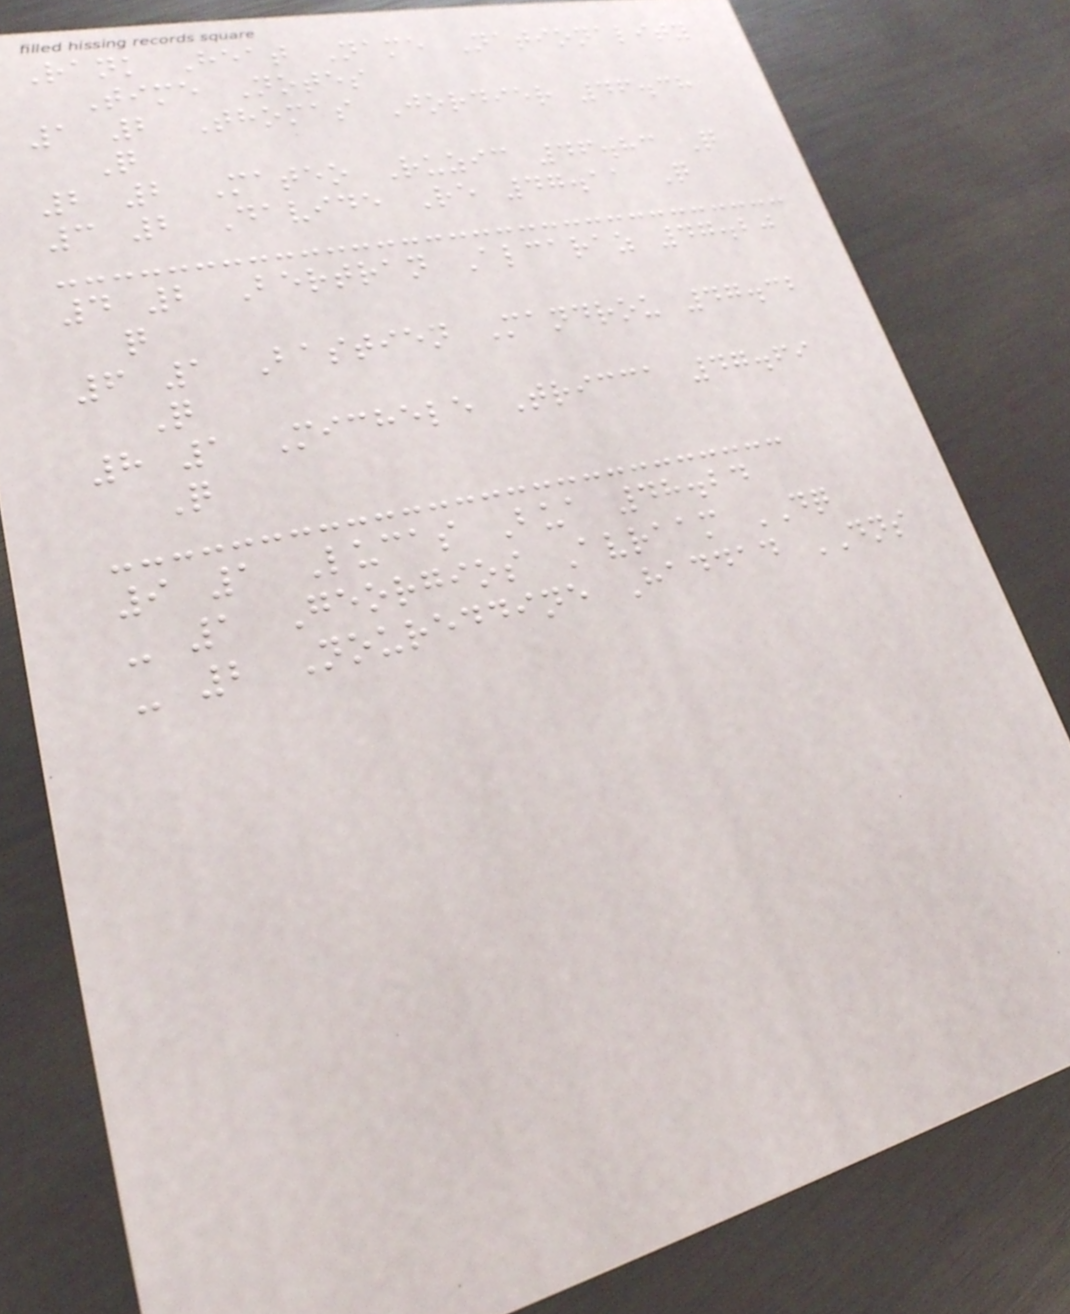Rank Heat Name Nationality
Time Notes
1 2 Thomas Jordier 46.38
Q
2 2 Mateo Ruzic 46.83 Q
3 2 Davide Re 47.11 Q
4 2 Bertran Alcaraz 47.20
q
6 1 Bastien Mandrou 47.32
Q
8 1 Michele Tricca 47.69
Q
9 1 Lucas Bua 48.24
- 1 Georgios Avraam DQ
- 2 Noureddine Haddad DNS
